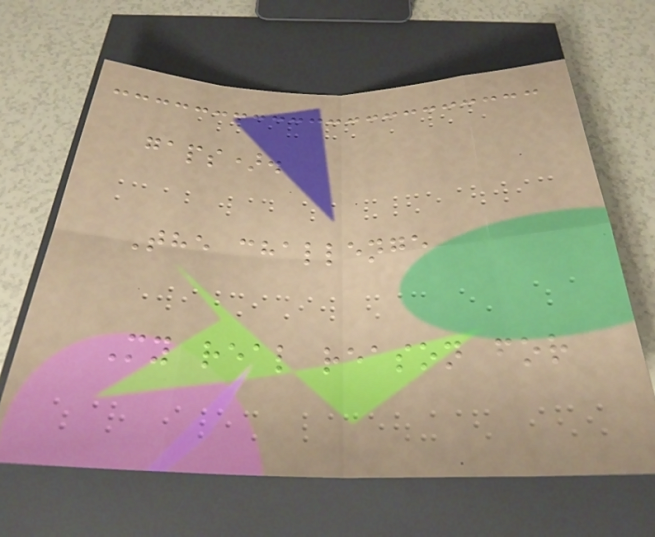gaps).
The challenge
My real reason for
